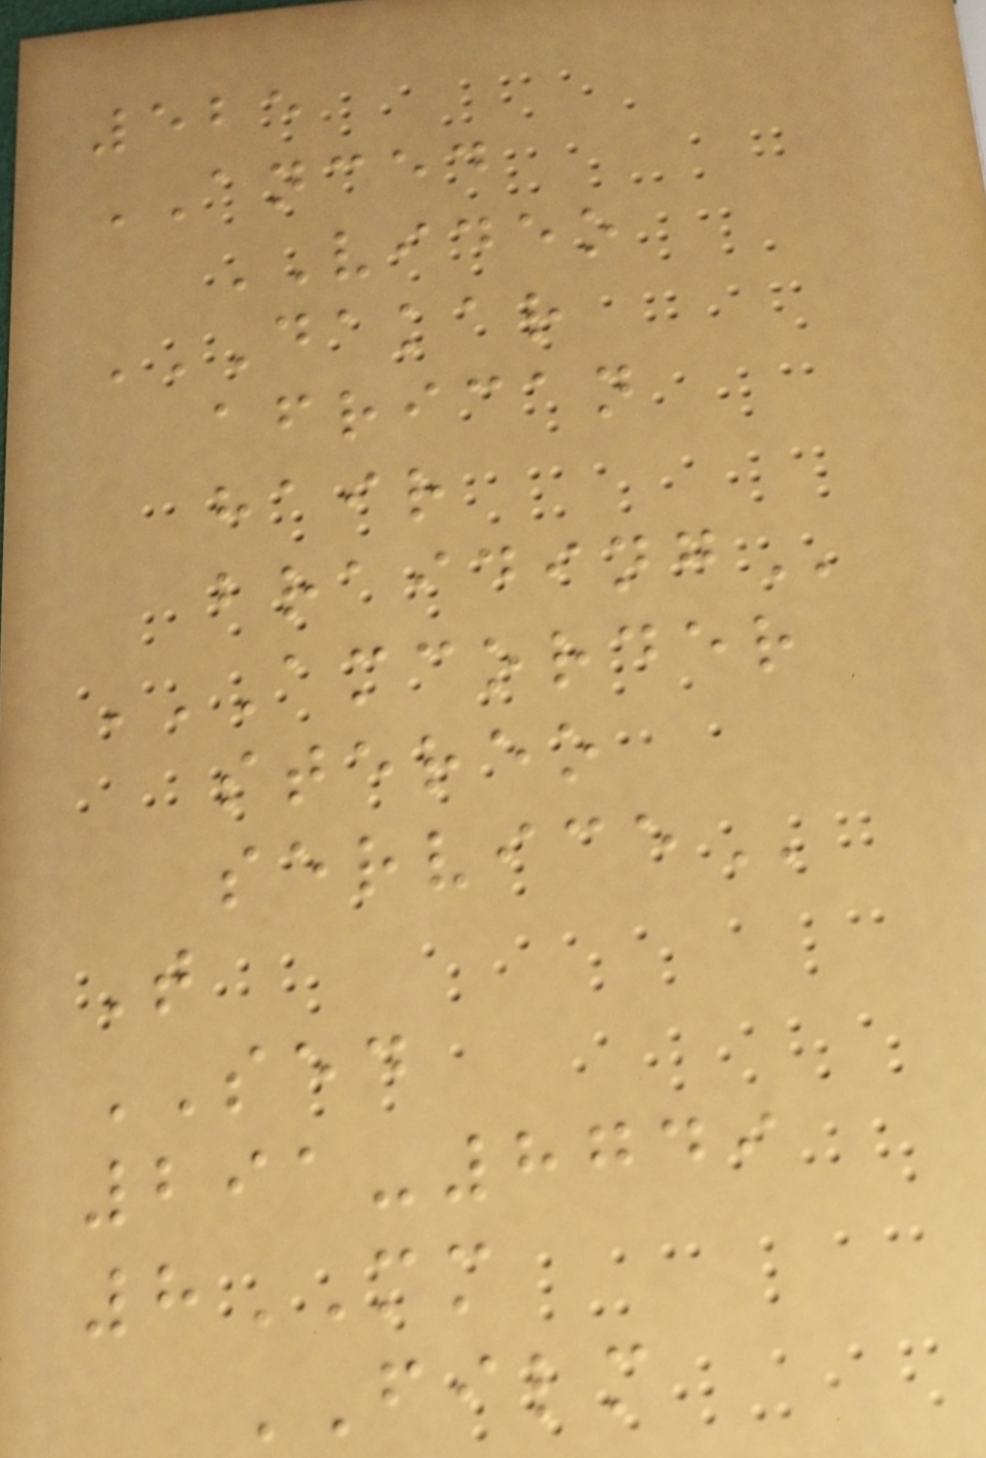525
ANCED
VIDEO
DAKAR
AFRICAN
HAIR
BRAIDING
AMCORDER
STEREO
SERVICE
T
SED
291-8749
8MM
FILM
